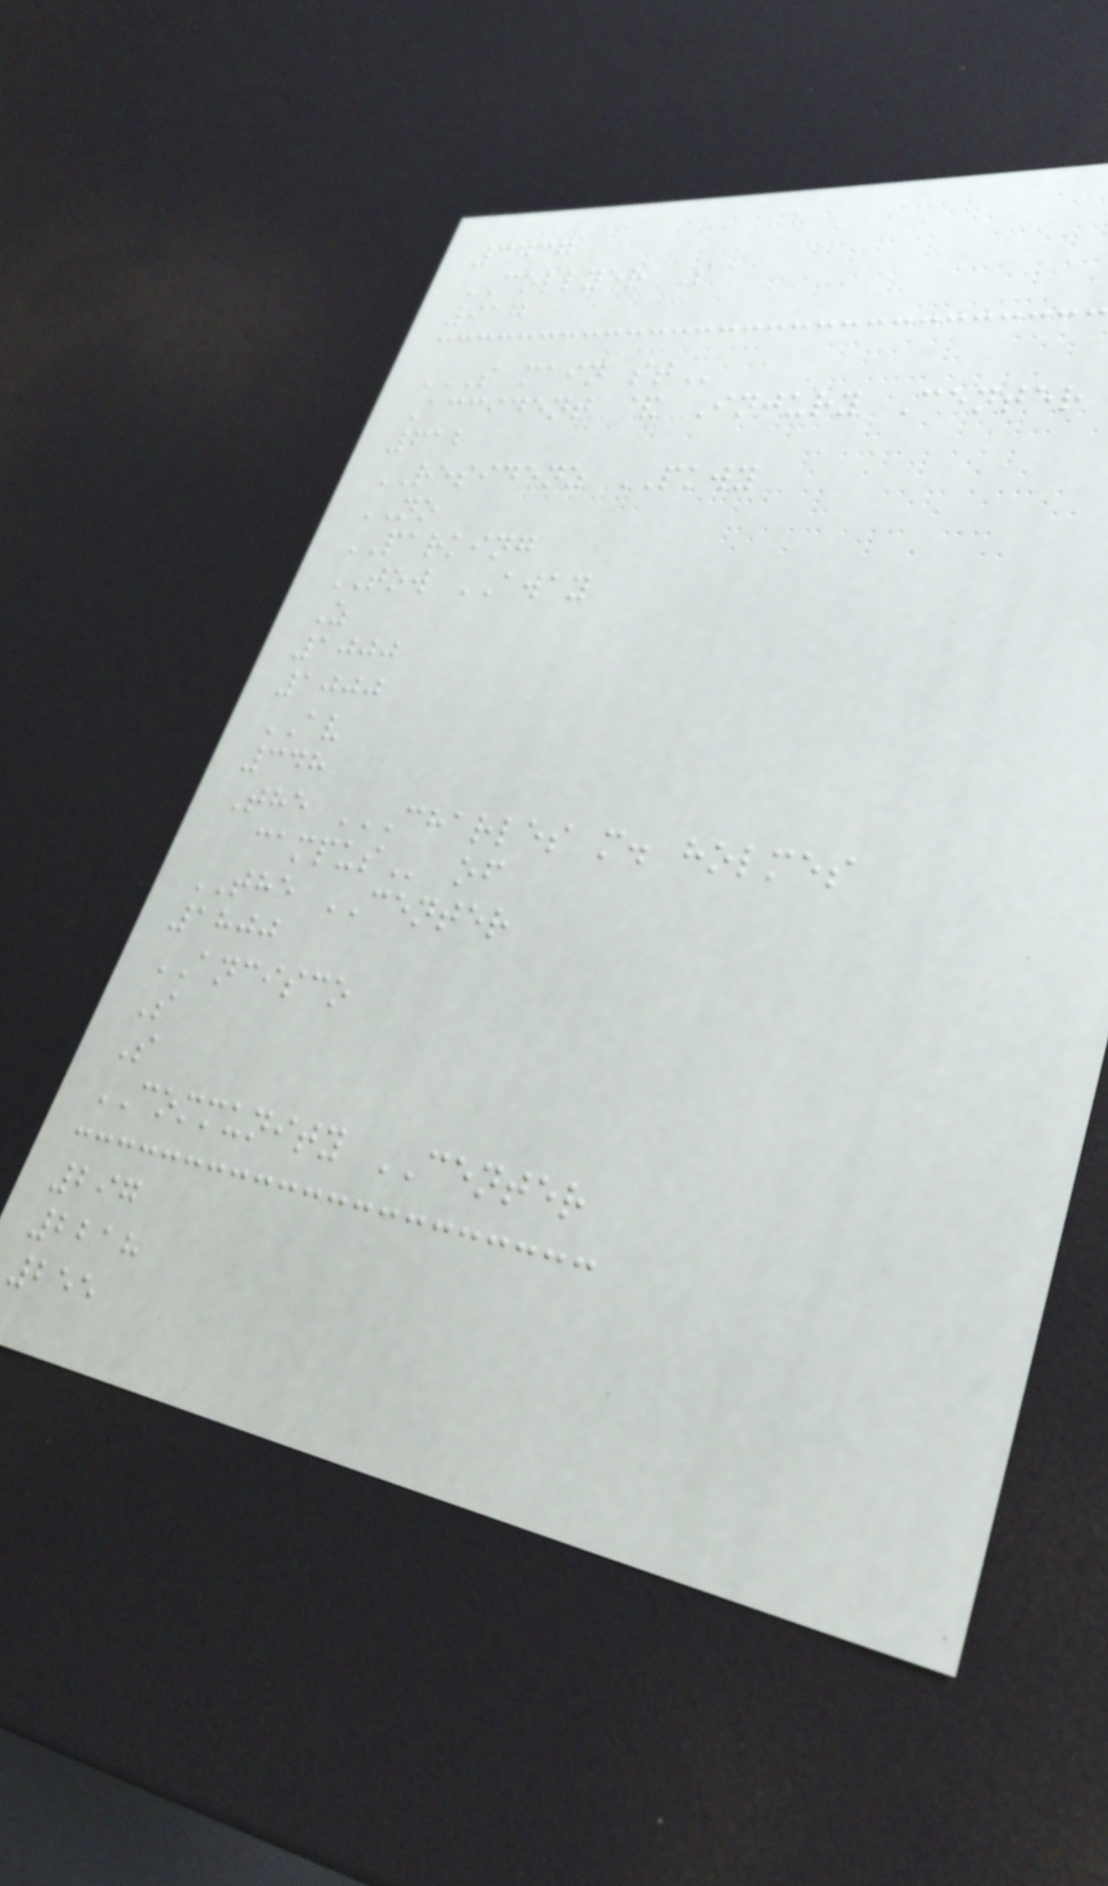3737
COLLYER S
917
S MAIN ST
Accident & Injury Center
612
RESIDENZ PKWY
NO
PARKING
TOW AWAY
Z
1000
1000
AV
348
The CHARLES M. HOLMES
CAMPUS of
THE CENTER
1800
ANCISCO
S
S
COMMUNITY CENTER
297
2218
255
